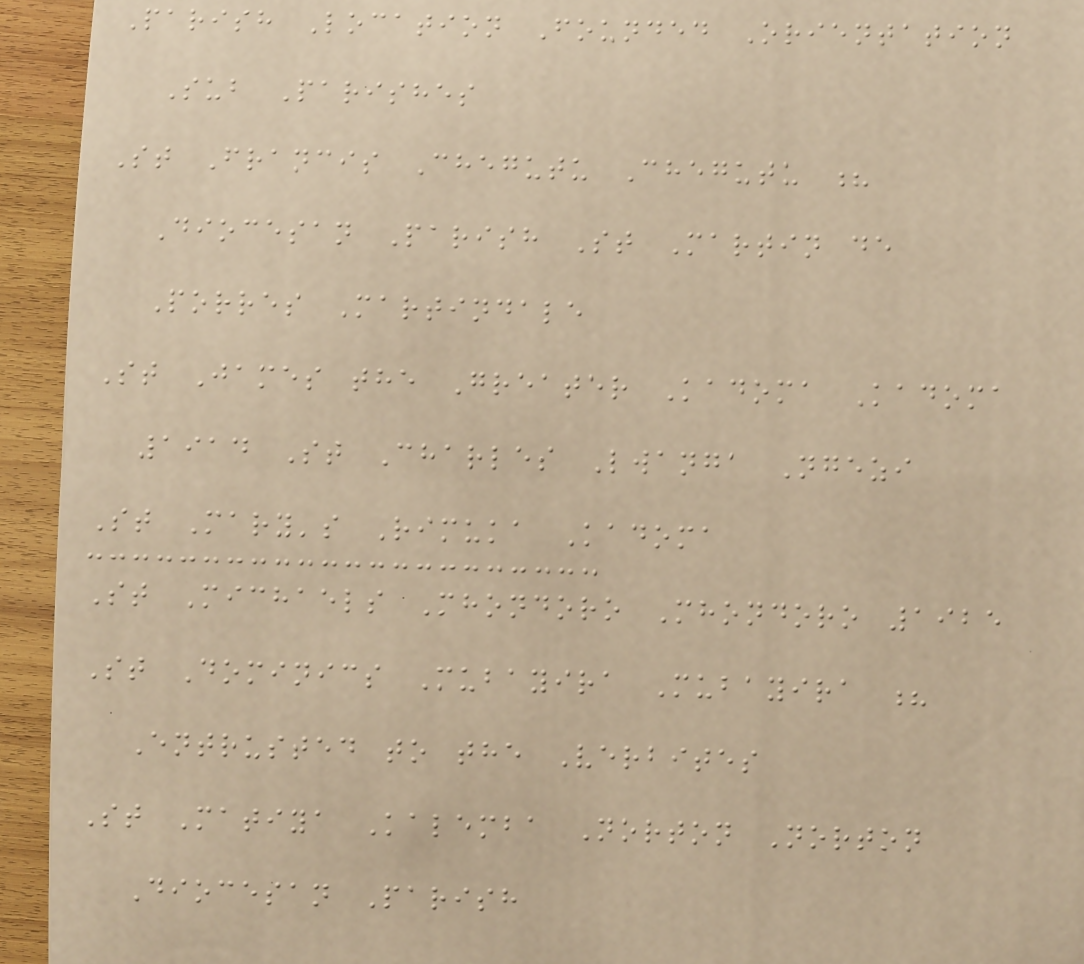Parish Location Founded Orientation
Sub Parishes
St Francis Chegutu Chegutu ?
Diocesan Parish St Martin de
Porres Martindale
St James the Greater Kadoma Kadoma
1914 St Charles Lwanga Ngezi
St Mary's Rimuka Kadoma
St Michaels Mhondoro Mhondoro 1925
St Dominics Mubayira Mubayira ?
Entrusted to the Verbites
St Matiya Kalemba Norton Norton
Diocesan Parish
